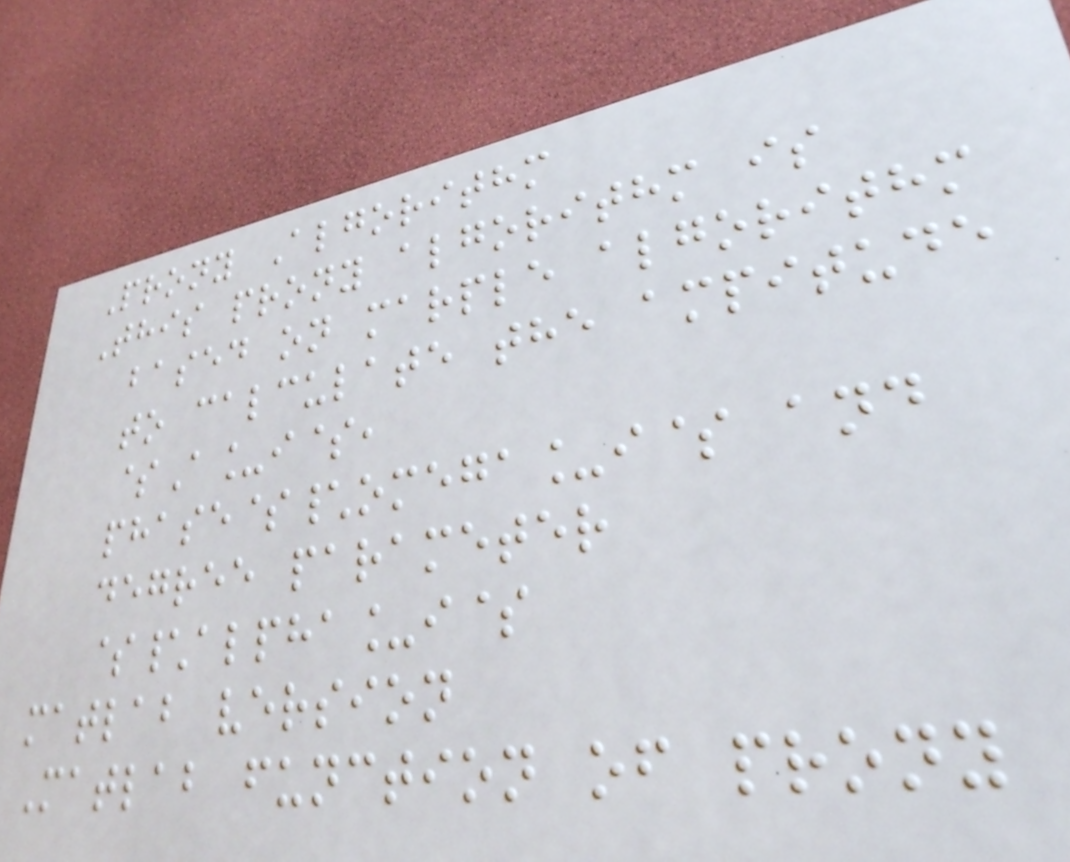Prony Algorithm
This prony algorithm is
based on marple algorithm
to calculate the ampitude
$A_i$,
phase$\omega_i$ and
degree parameter
$\alpha_i$
matlab version
Matlab function of prony
